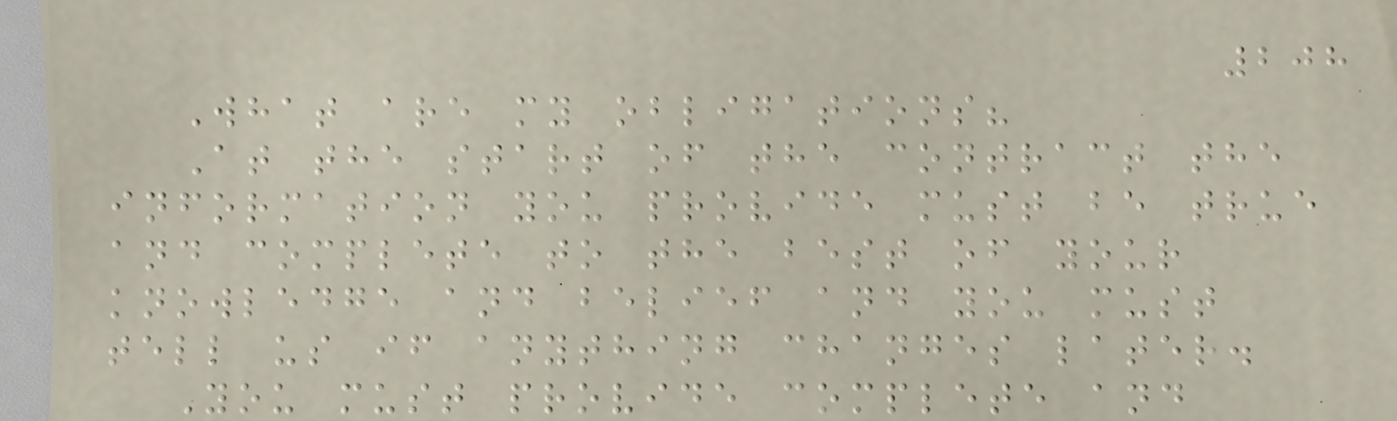208
What are my obligations?
At the start of the contract the
information you provide must be true
and complete to the best of your
knowledge and belief and you must
tell us if anything changes later.
You must provide complete and
